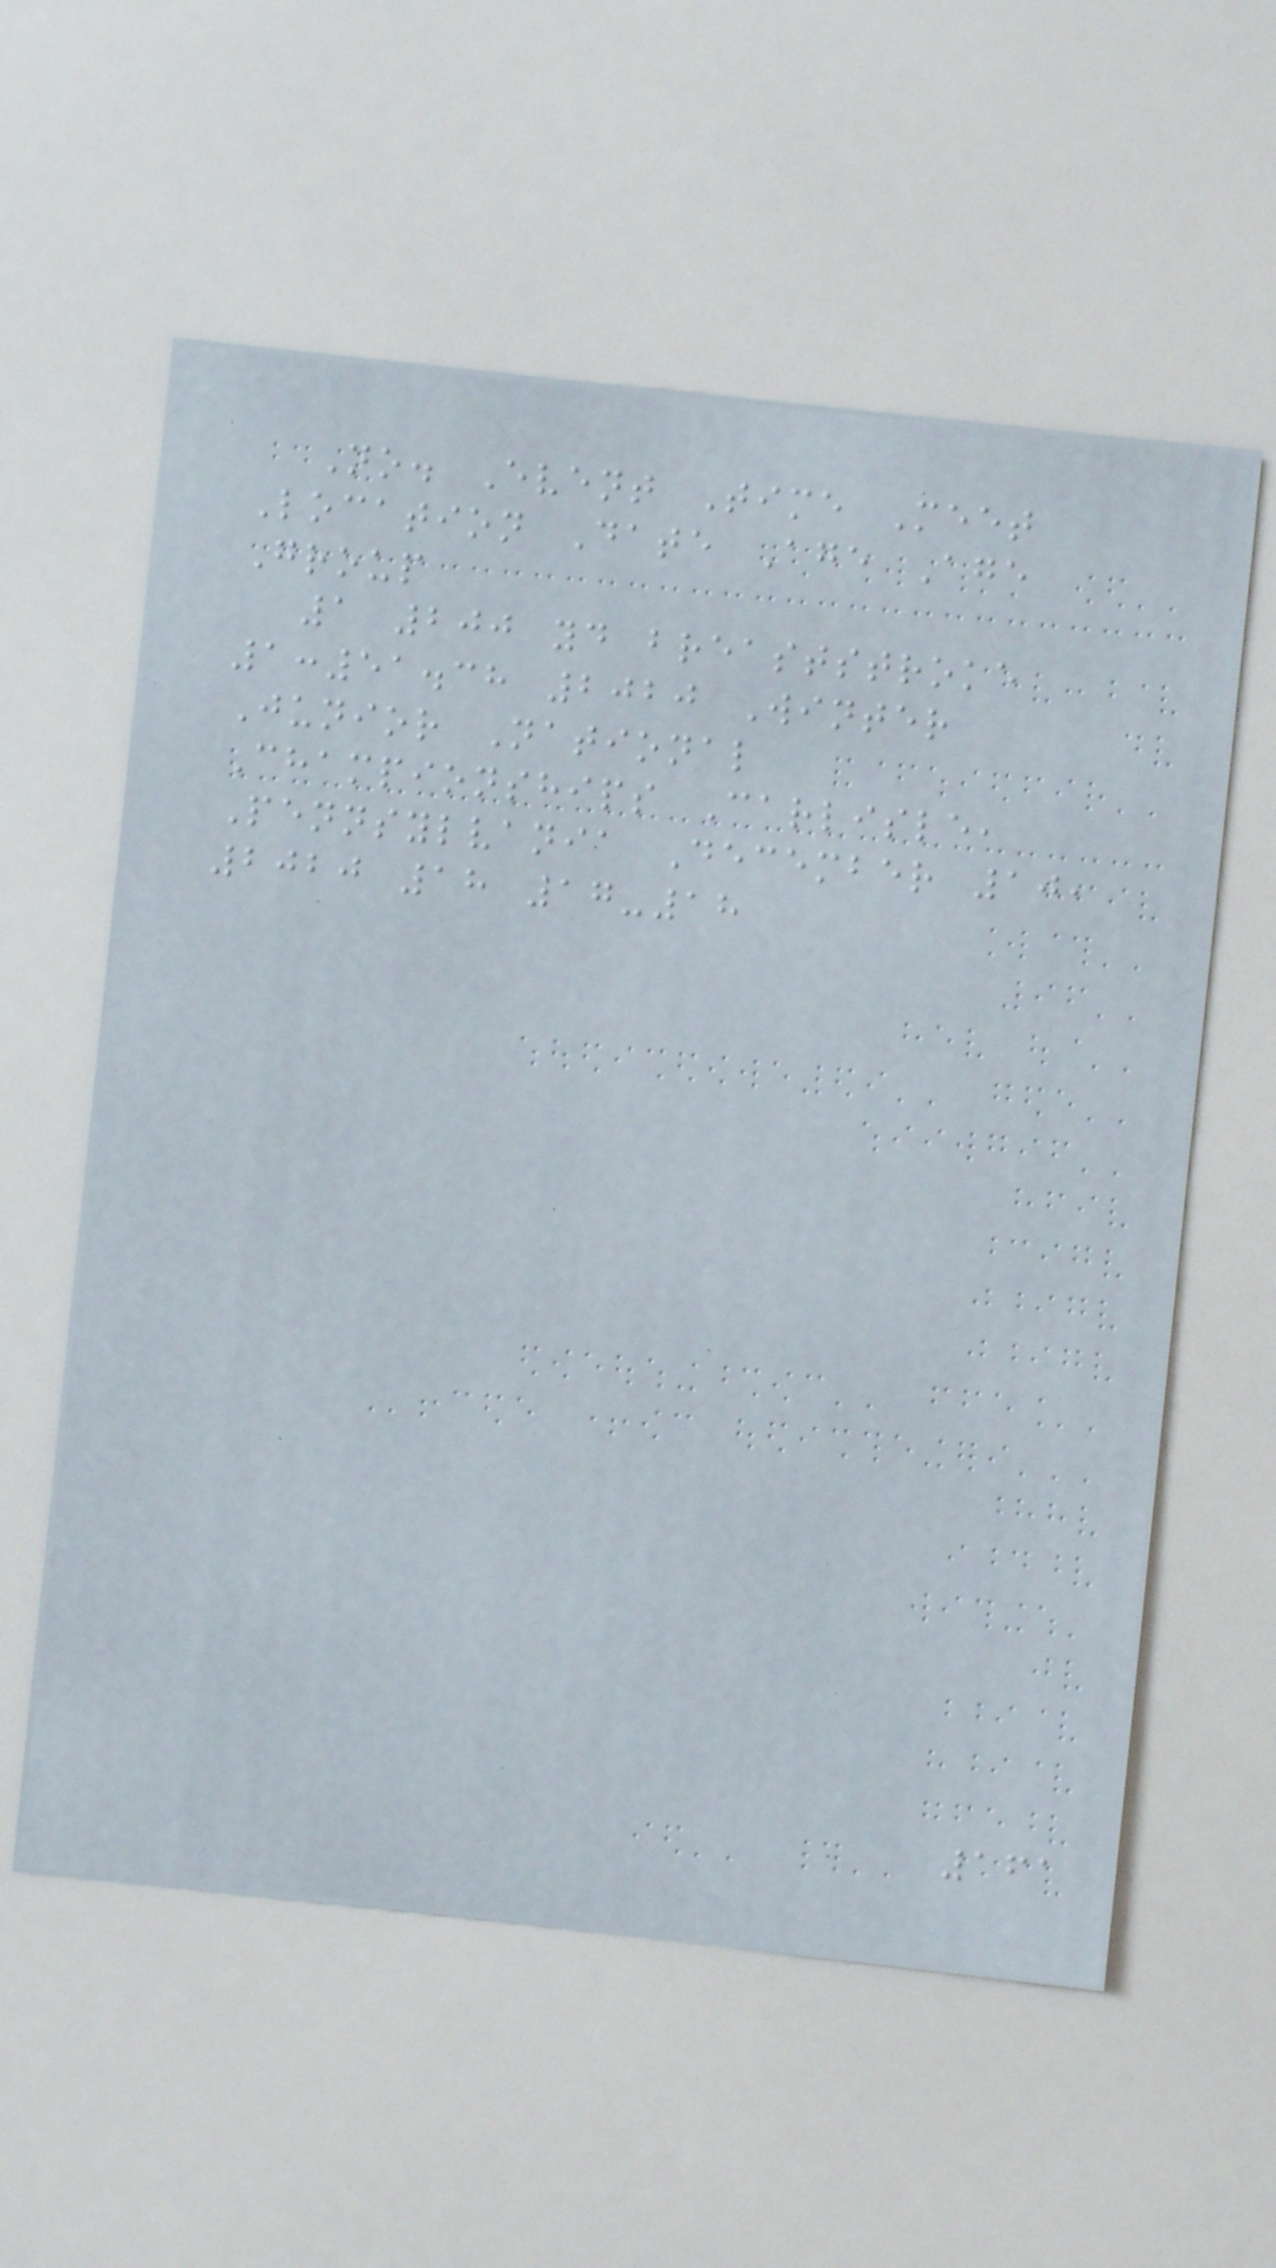No. Event Time Meet
Location Date Age Age
Group
1 200 yd breaststroke
1:51.38 2020 Winter
Junior National
Championships Carlisle,
Pennsylvania December 10,
2020 18 17-18
161
